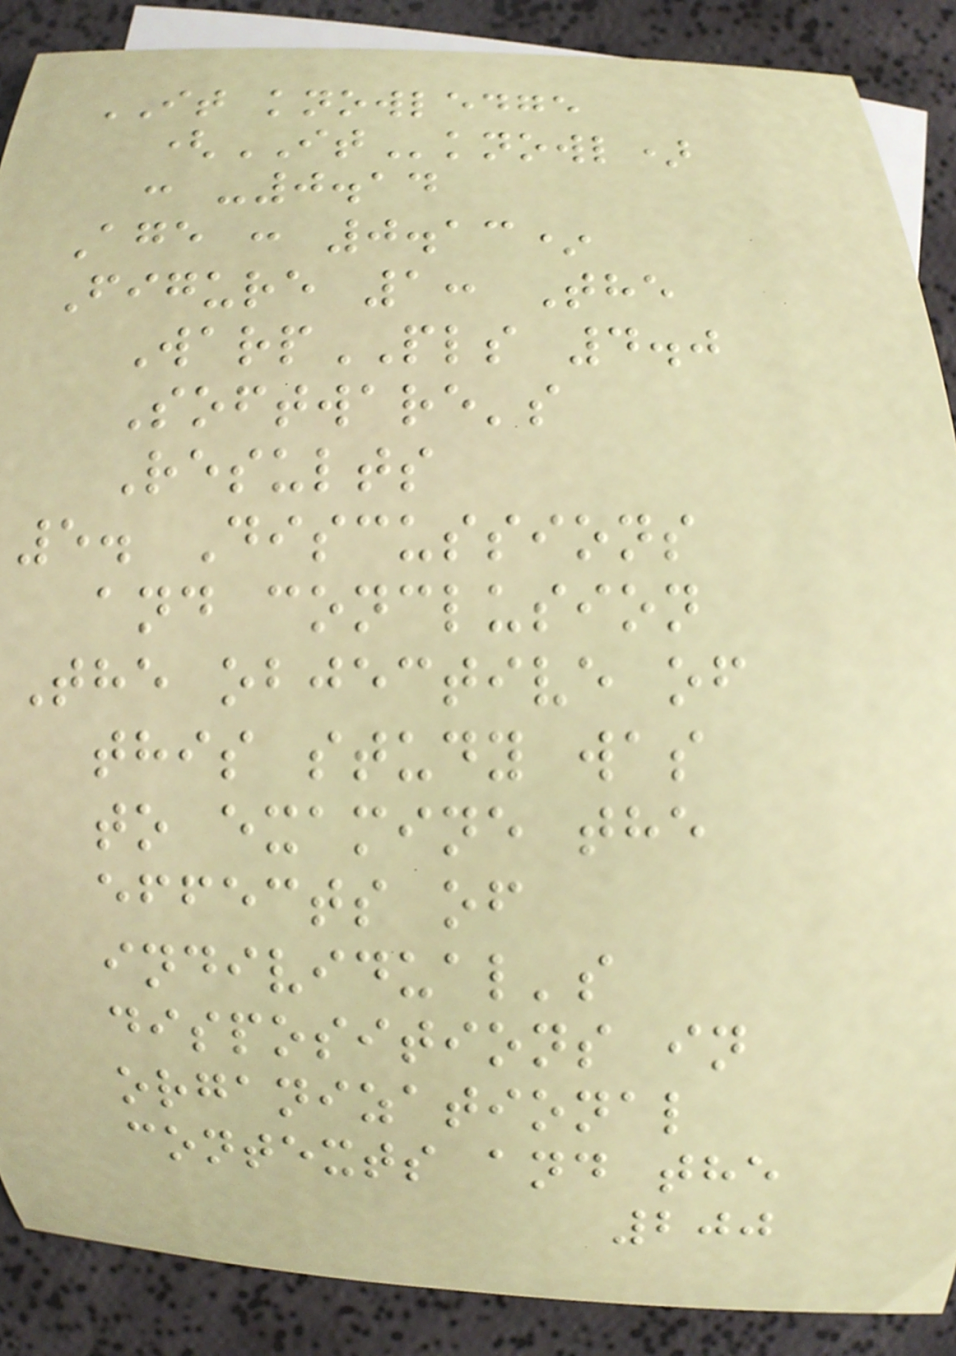IT knowledge
(ITknowl)
: -0.14
Age : 0.13*
Figure 1: The
WarpPLS 4.0
Software's
Results
5. Discussions
and conclusion
The objective of
this study was
to examine the
effects of
individual's
dispositions in
organizational
contexts and the
200
